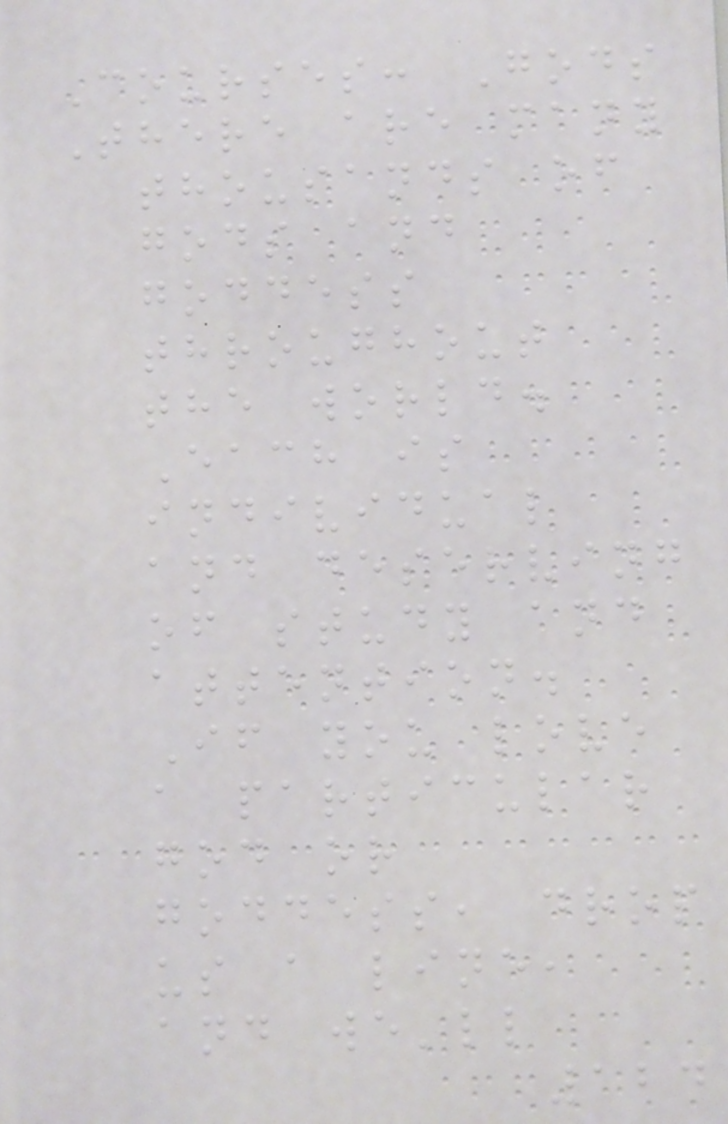Courses: Gods
There are many
thousands of
gods and
goddess
throughout
the world.
Each is
individual
and deserving
of study and
attention.
If you love
a particular
god or
goddess, drop
us a line,
and we'll
124
